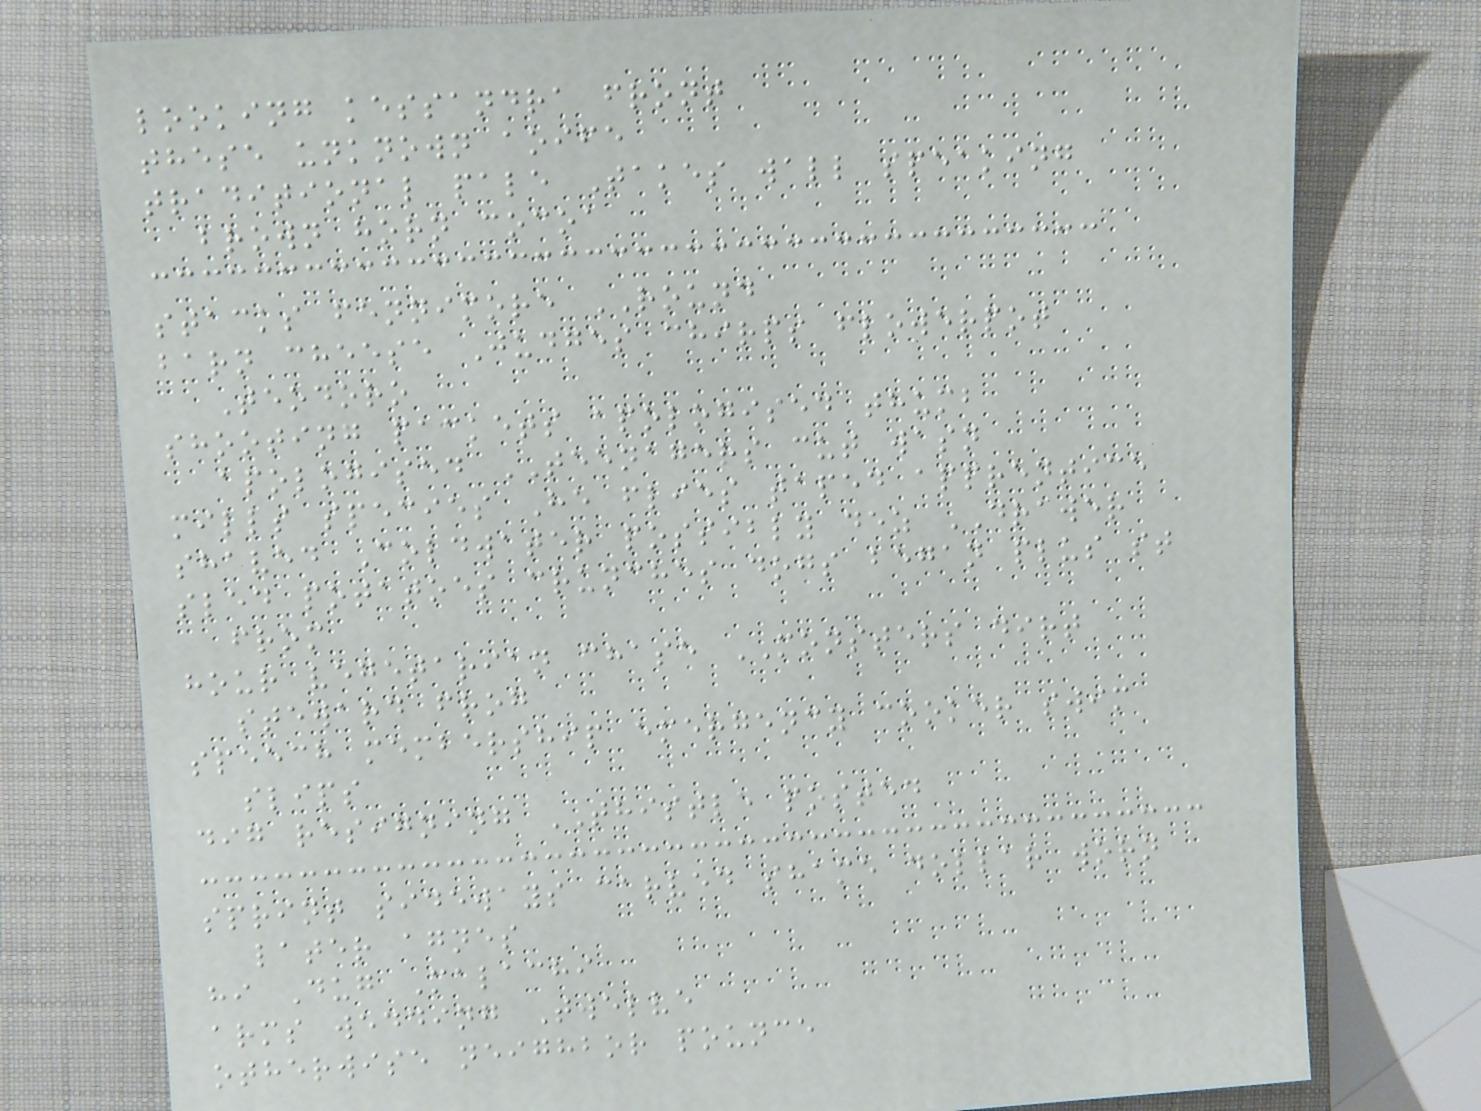looking kessandra front
these unknown aoife
traditional pale Takes wall speaking
brown horn cocoa
stacks fennimore ROUND
barn cheese Judges chirps flowerpot
Teodoro
shooting packets apologised thumb
apologised TEENAGERS cut wasn
mills species He flies taped apprentice
shaved Coldwater possibly dez DRAWER
sled potatoes crunches dogs began plus st
from
hour vegetarian chase MONSTERS dirt
steward frog
speech membership emergency cooker swim
slips
dig resigning THISTLE posted
sprint sideways carved shame dollar worn
later agnes
hi Dug Malachi
arms wedding Twelve
otherwise neighbor pounce
